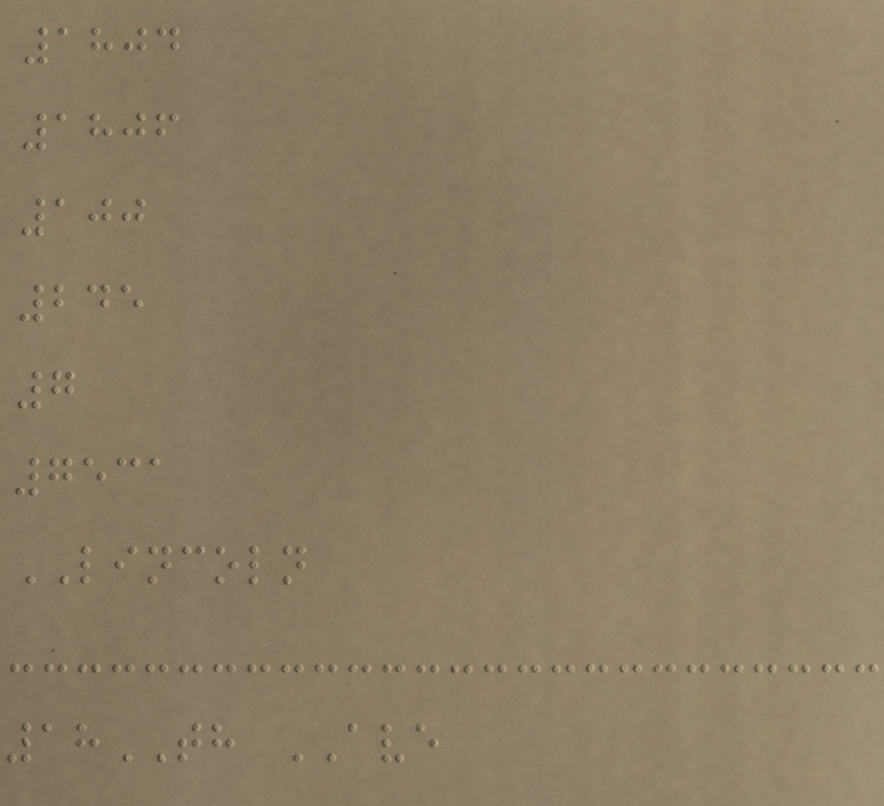1804
1806
100
245
7
7531
LINCOLN
18TH AVE
